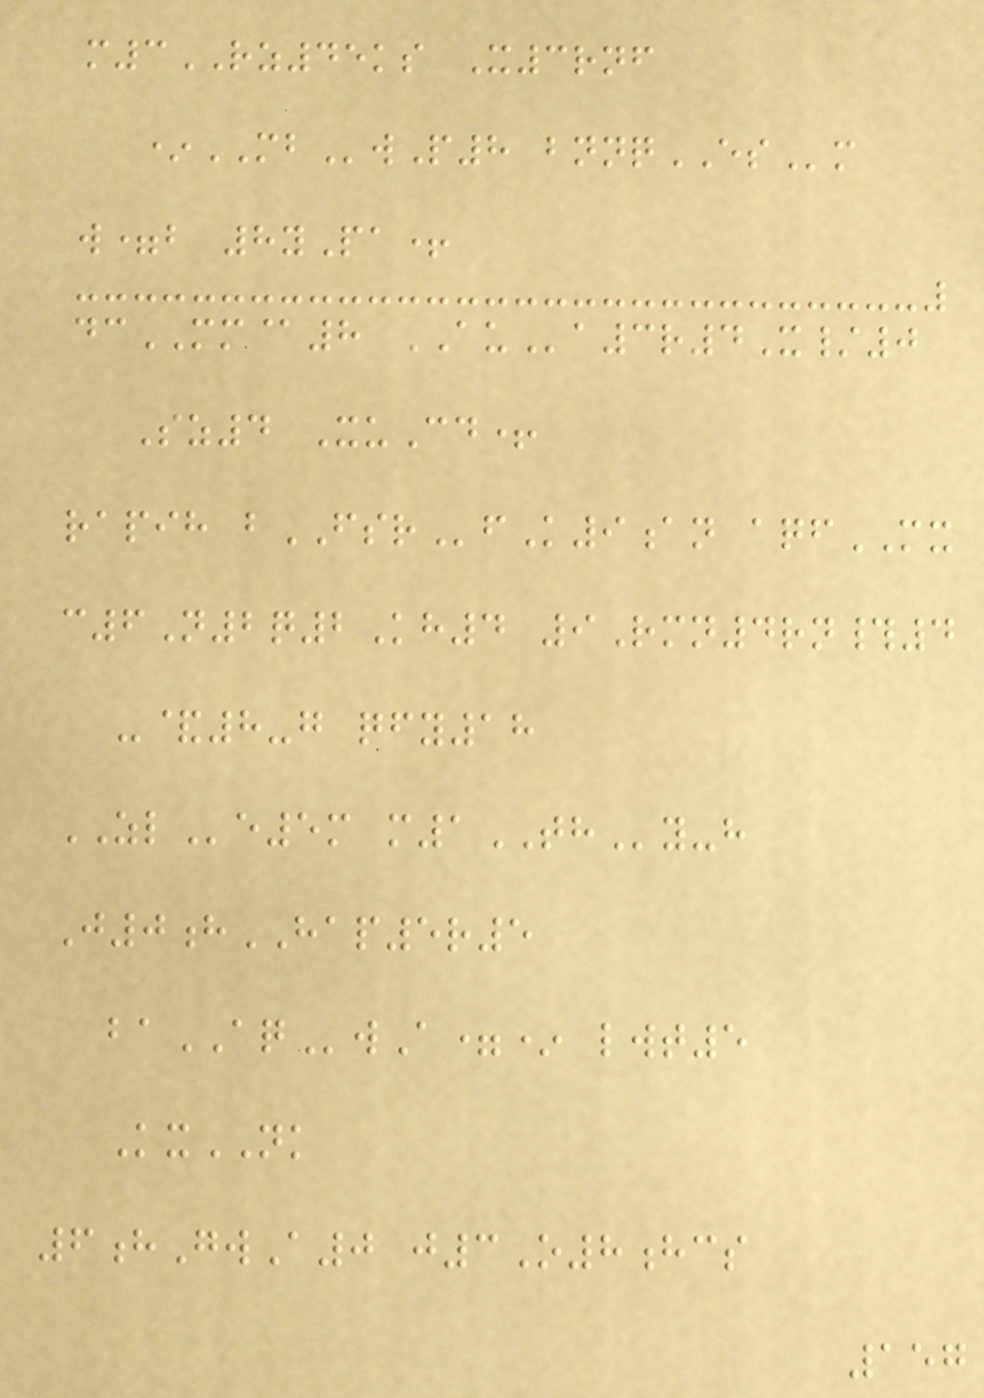m3RZ45ks X3rnf
*MBwP8 bnnqESm
w=b 8yPa+
dcMM@8 AUa3r4X/0
Sz4 XuCd+
rapih bFSRfK9an aqfMX
c6N2q2Kh4 9Rmn4rn#4
-&8-g qfy18
ZLe5m m1THy-h
J0hHAP5r5
baAQwA=* lwt5
KxNK
6hGwA0 j3O8hcs
157
